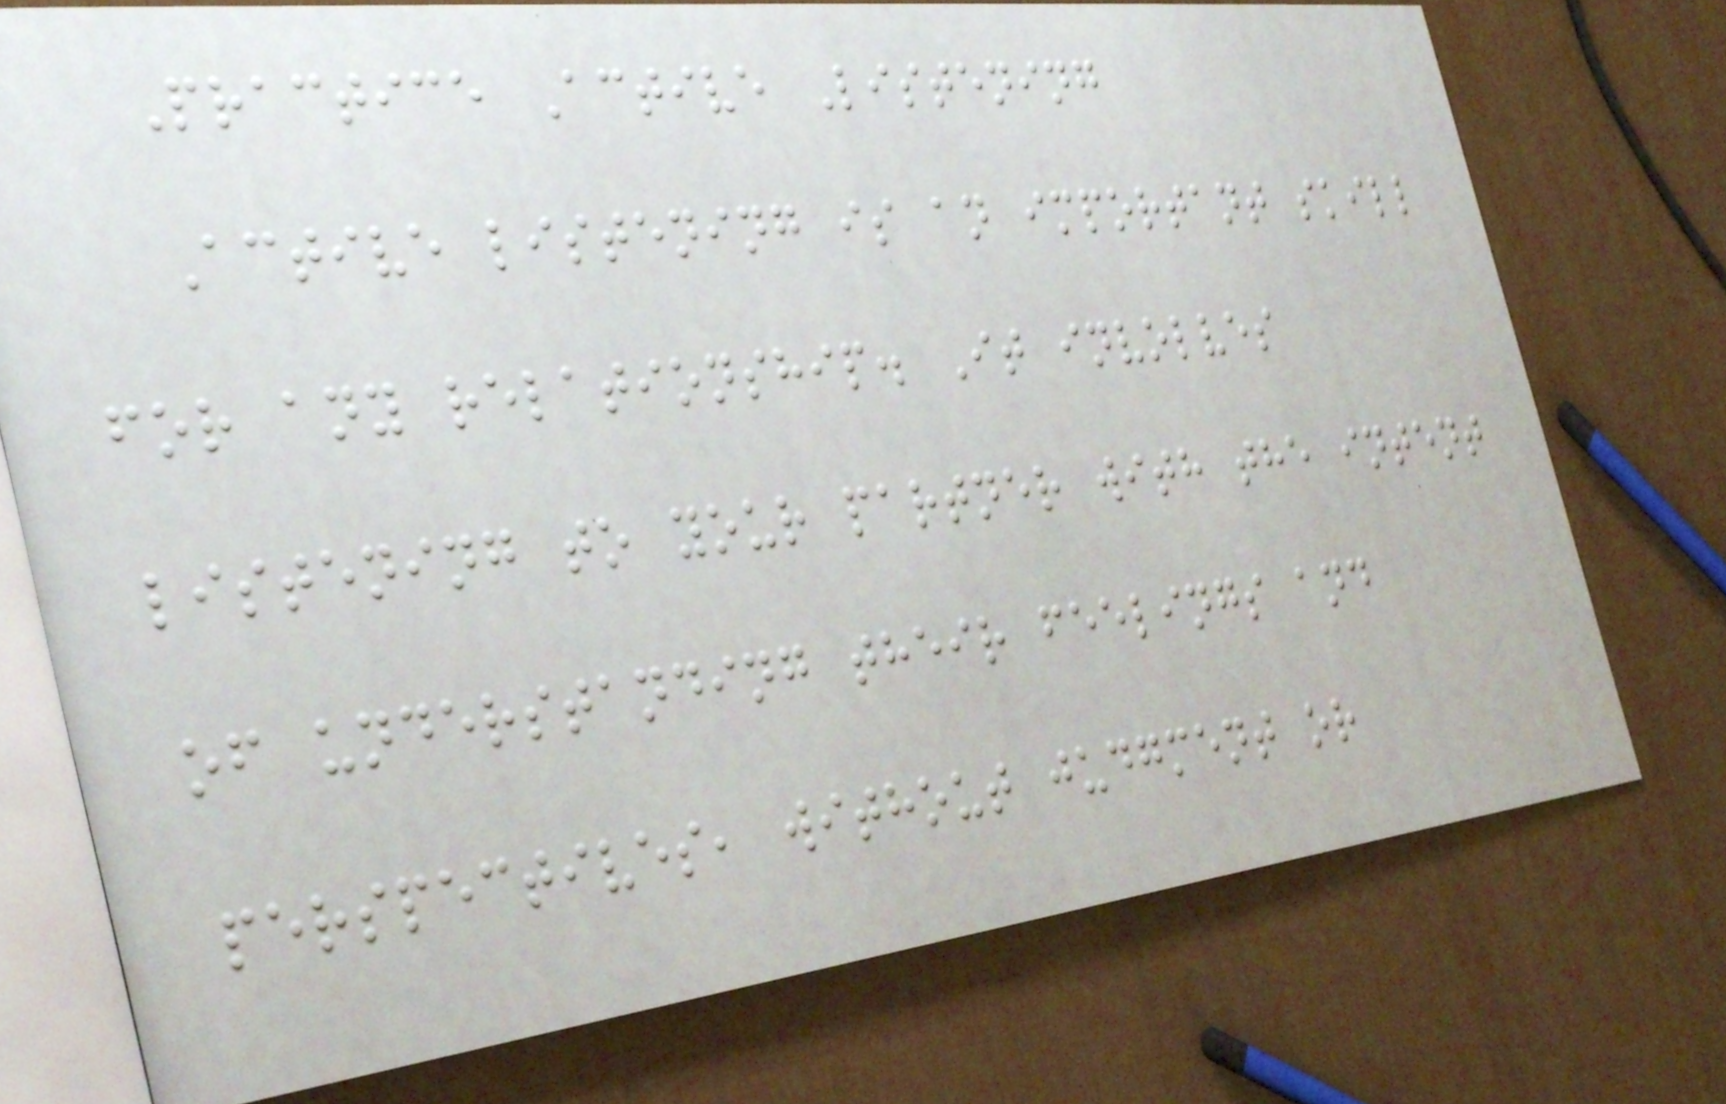Practice Active Listening
Active listening is an important skill
for any relationship. It involves
listening to your partner with the intent
of understanding their feelings and
perspectives, without judgment or
